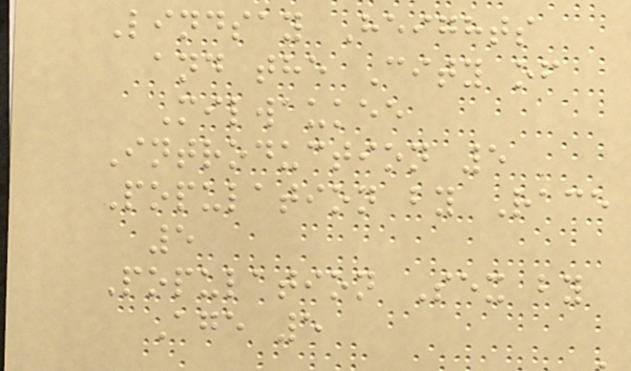Lindsay Heights
and the City of
Milwaukee
Introduction 5
Population by Race
5
Population Sex by
Age 5
